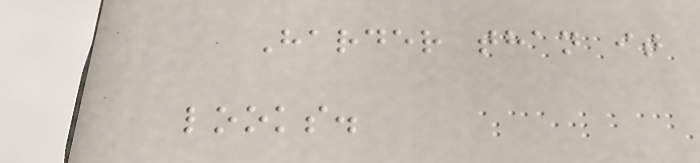Harder than it
looks.
